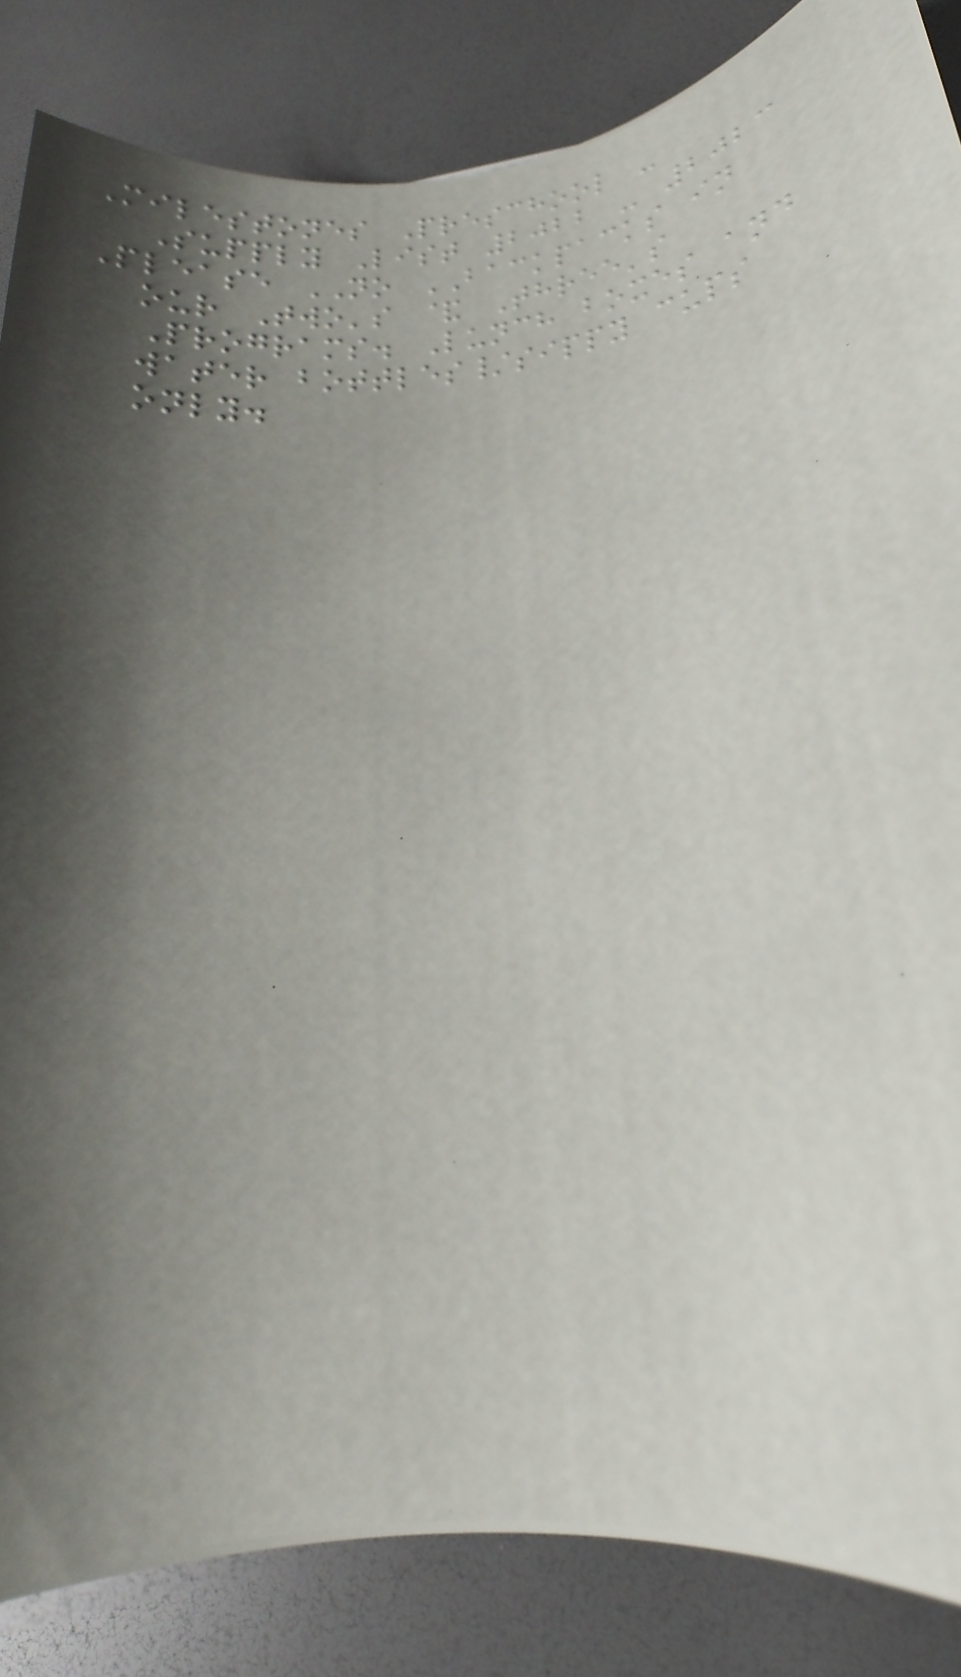Milestones Preschool -
Supply List 2022 - 2023
Please NO BACKPACKS in
our Two's & Three's
Programs. Lunch boxes and
water bottles/sippy cups
only.
